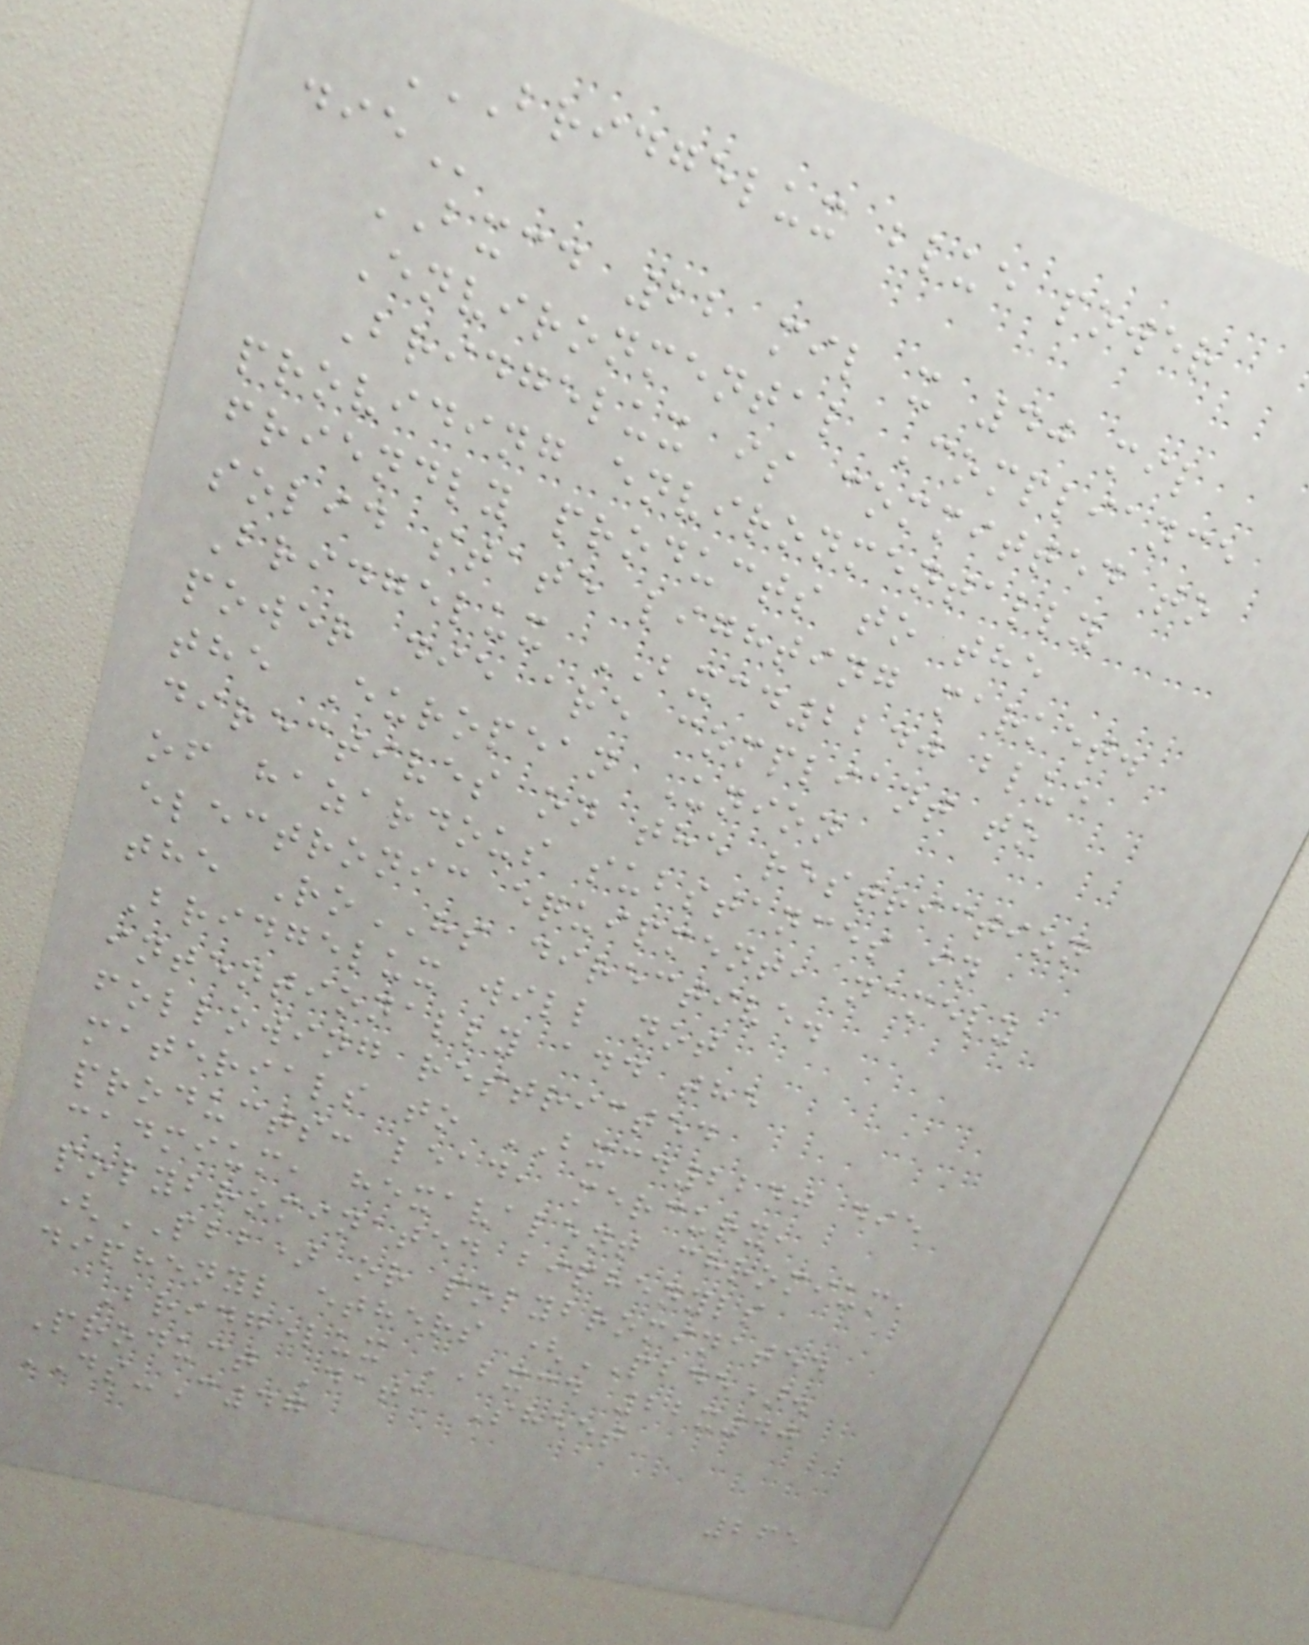BRIDGELUX BLUE POWER
DIE
BXCD 22 mil x 40 mil
Environmental Compliance
Bridgelux is committed to
providing environmentally
friendly products to the
solid state lighting market.
Bridgelux BXCD2240 blue
power die are compliant to
the European Union
directives on the restriction
of hazardous substances in
electronic equipment, namely
the RoHS directive.
Bridgelux will not
intentionally add the
following restricted
materials to BXCD2240 die
products: lead, mercury,
cadmium, hexavalent chromium,
polybrominated biphenyls
(PBB) or polybrominated
diphenyl ethers (PBDE).
Bridgelux BXCD 22x40
Product Data Sheet
DS-C47
265
